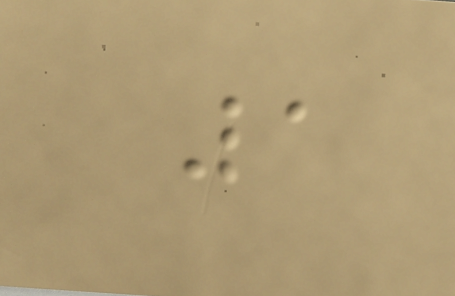1
